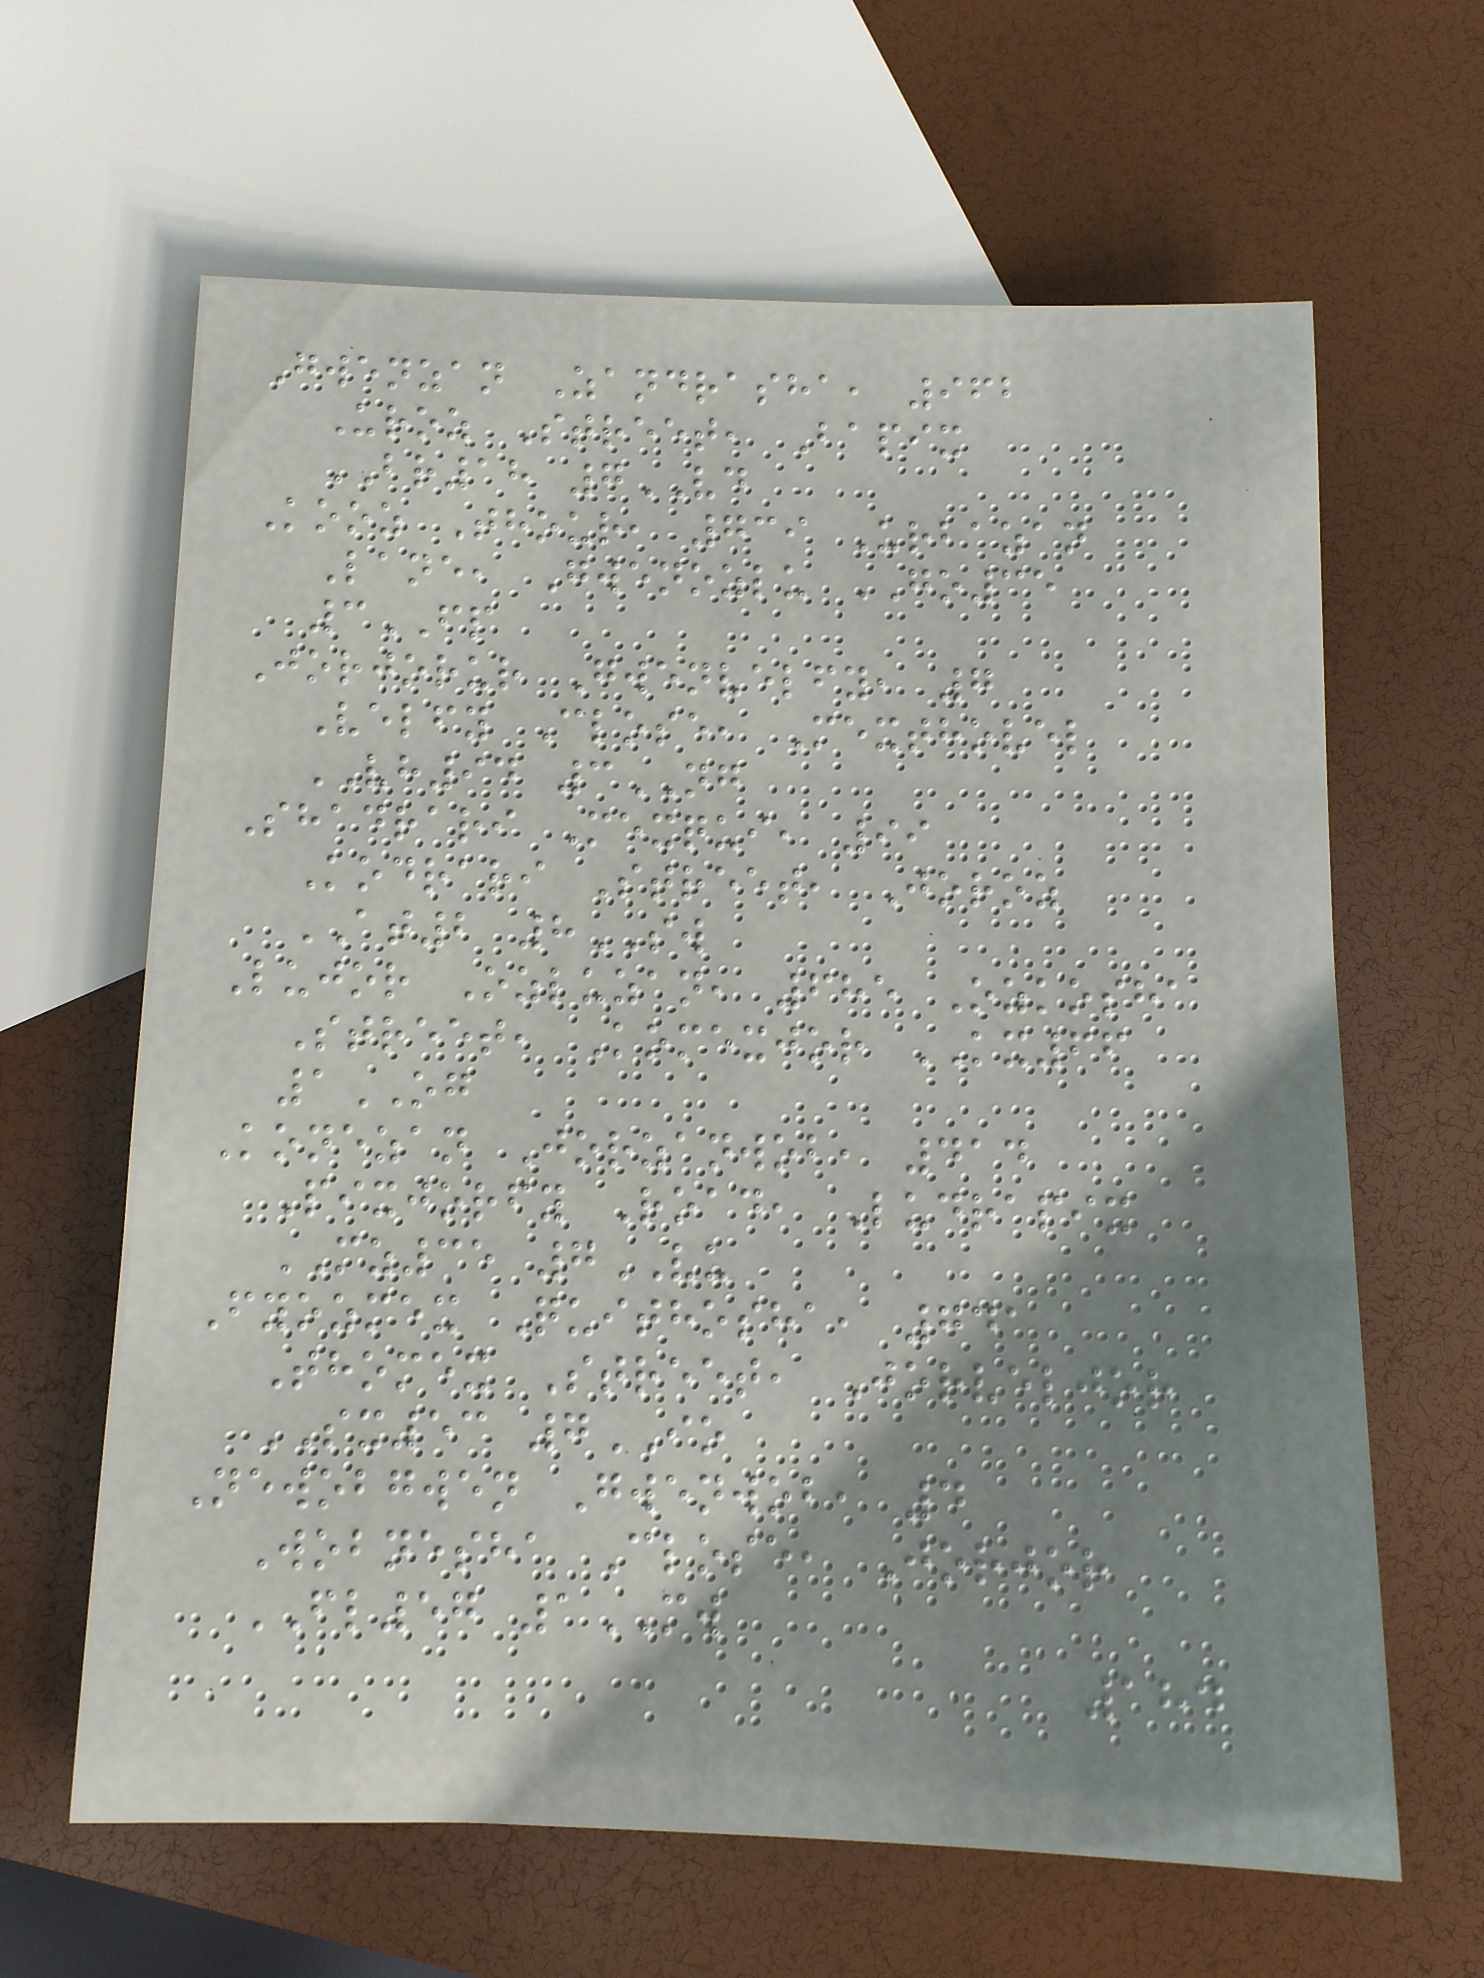Gwenzan Zandrasha, 962
Uroz Street, Bapix
BR18 7VD
Kooz Thour, 739 Urbazan
Lane, Gwenozlu GO35
3FP
Jorjorur Gwenvelfy, 7
Velfy Close, Mexthovel
VH94 3NG
Shadrari Mexqui, 99
Kodrari Street, Joroz
AT2 8SW
Lujor Ozluzan, 685 Ozkosha
Street, Komexjor KX66
1OG
Konezan Jorzanwob, 414
Pixjorfy Road, Ludrapix
MZ35 7VU
Fyozmex Quithosha, 741
Thomex Street, Jorveljor
SX53 7IO
Newobgwen Gwenwob, 4
Wobnesha Close, Jorjor
FL57 1MW
184
